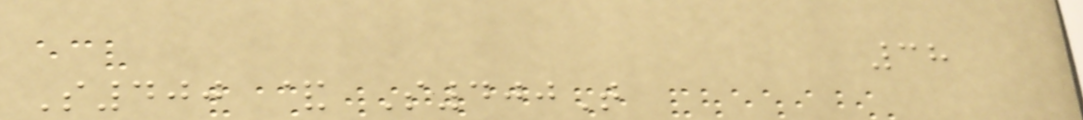38
S400 & S400T
